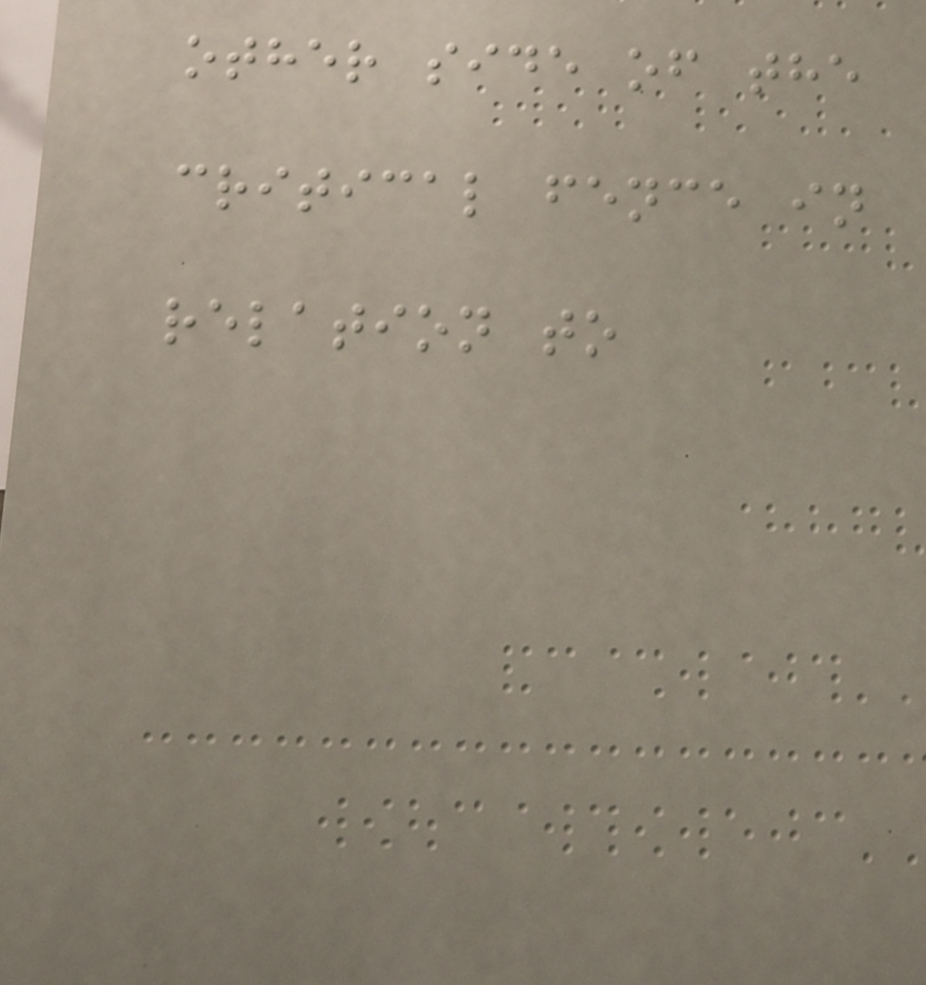other side of the
critical fence in
relation to
